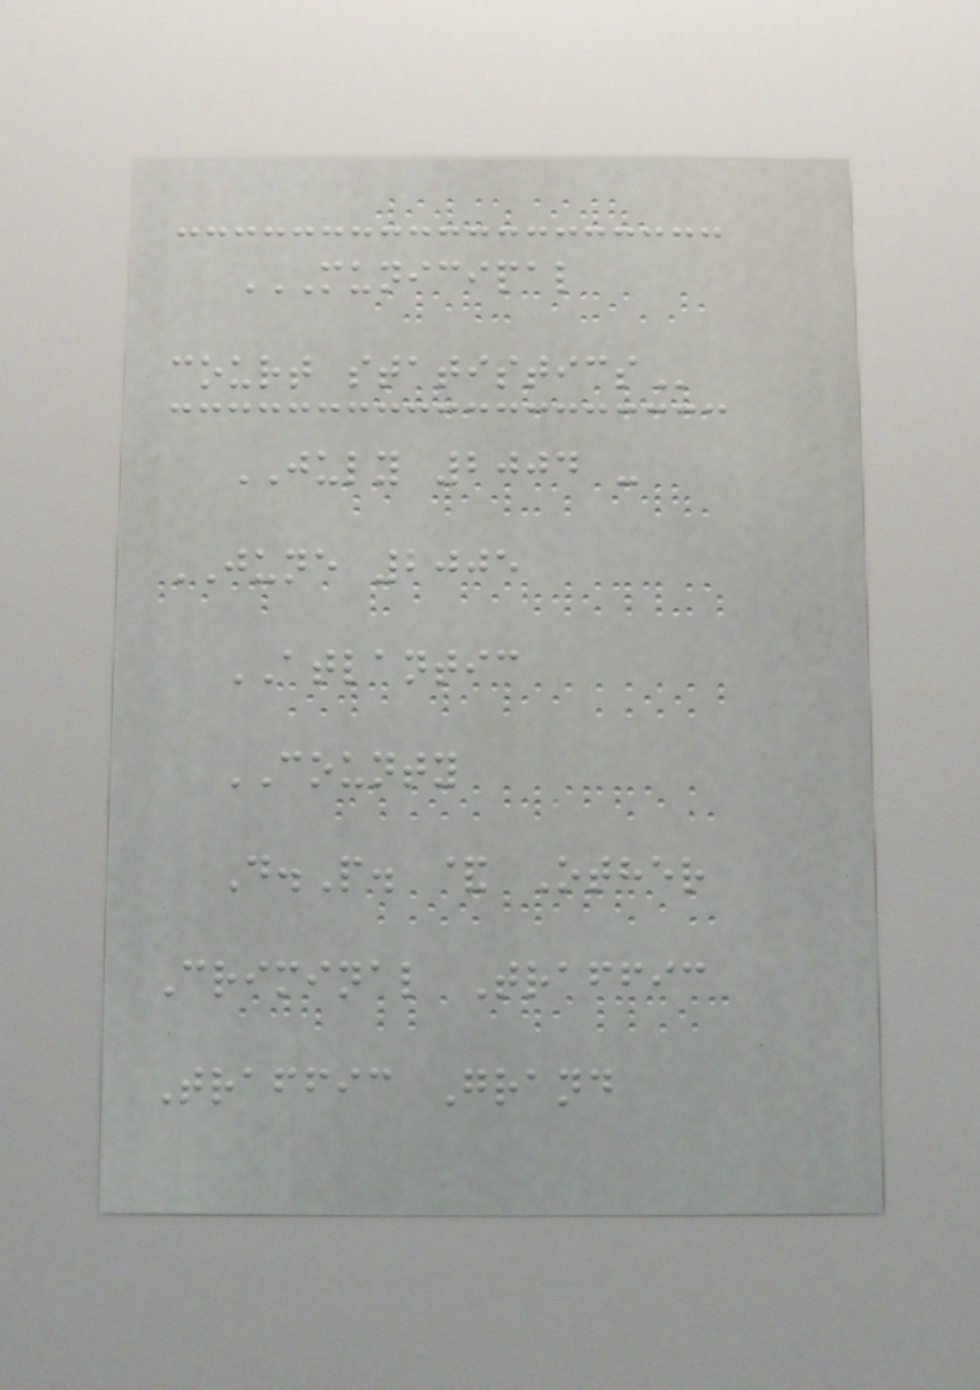MUNICIPAL
COURT STATISTICS
JULY 2004 -
JUNE 2005
ATLANTIC
COUNTY
D.P. & Other
Criminal Traffic
Traffic Grand
